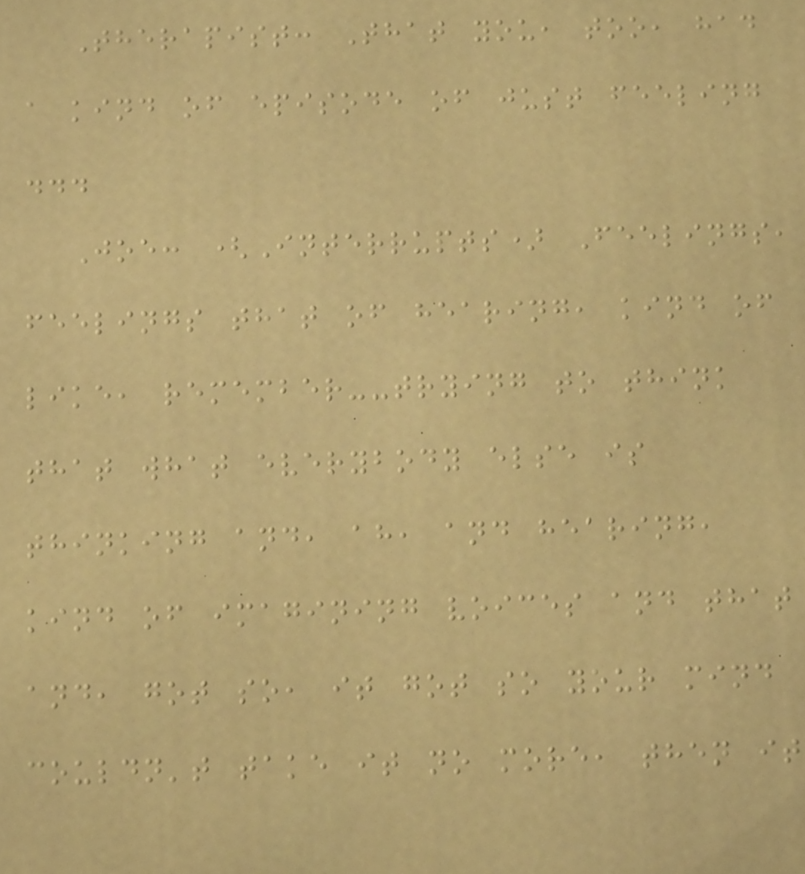Therapist: That you, too, had
a kind of episode of just feeling
...
Joe: (Interrupts) Feelings,
feelings that of hearing, kind of
like, remember--trying to think
that what everybody else is
thinking and, ah, and hearing,
kind of imagining voices and that
and, got so, it got so your mind
couldn't take it no more, then it
